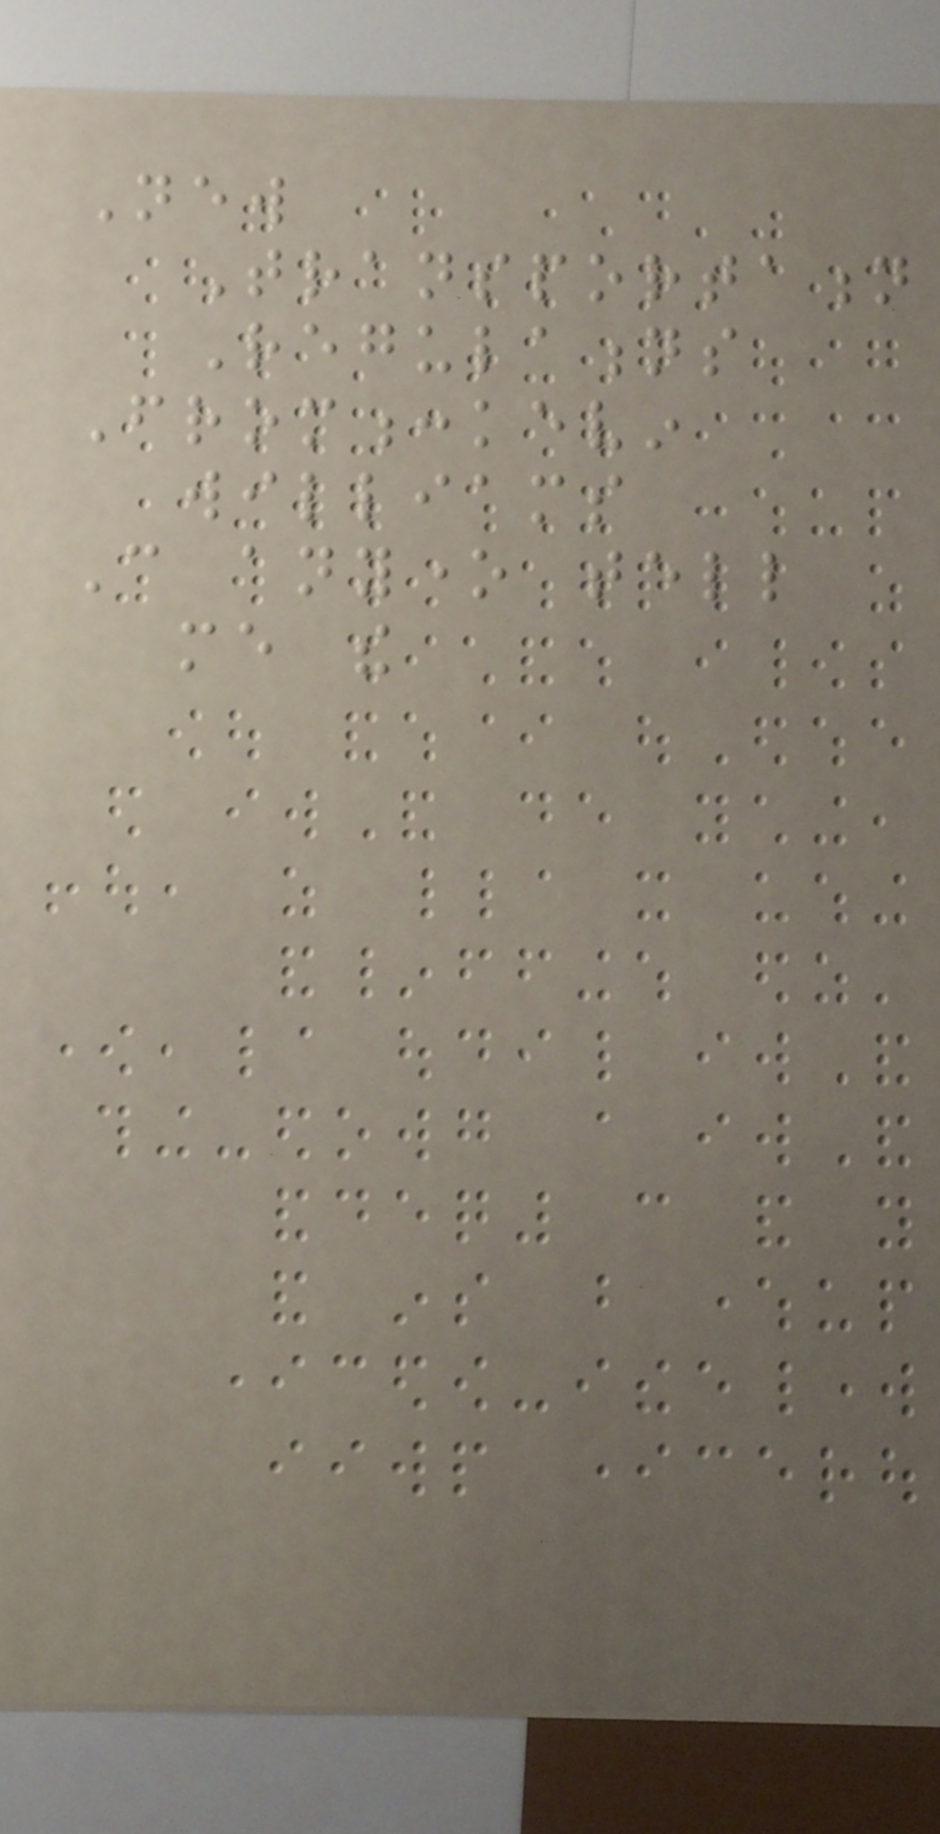New
Transportation
Regulations
From:kevin
williams
Can anyone tell
me the
